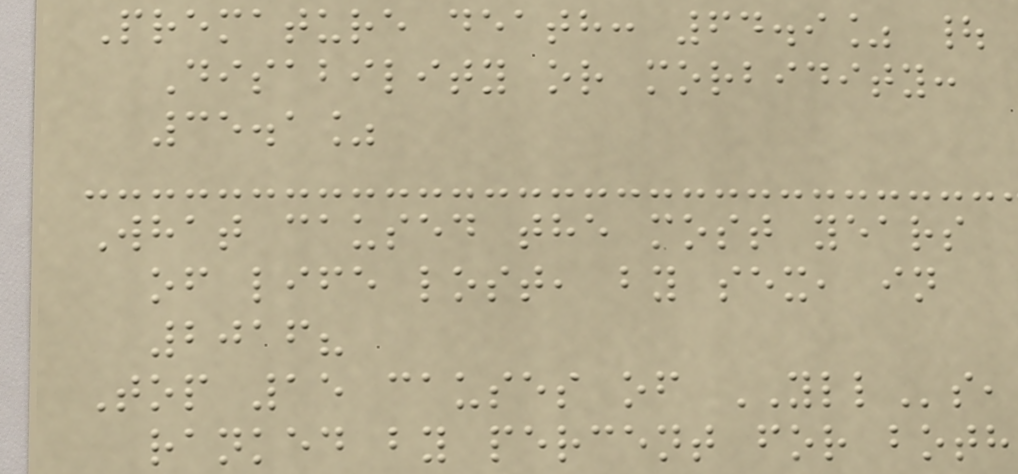Premature death: 64.9% |
Disability or morbidity:
35.1%
What caused the most years
of life lost, by sex, in
2016?
Top 15 causes of YLLs,
ranked by percent for both
